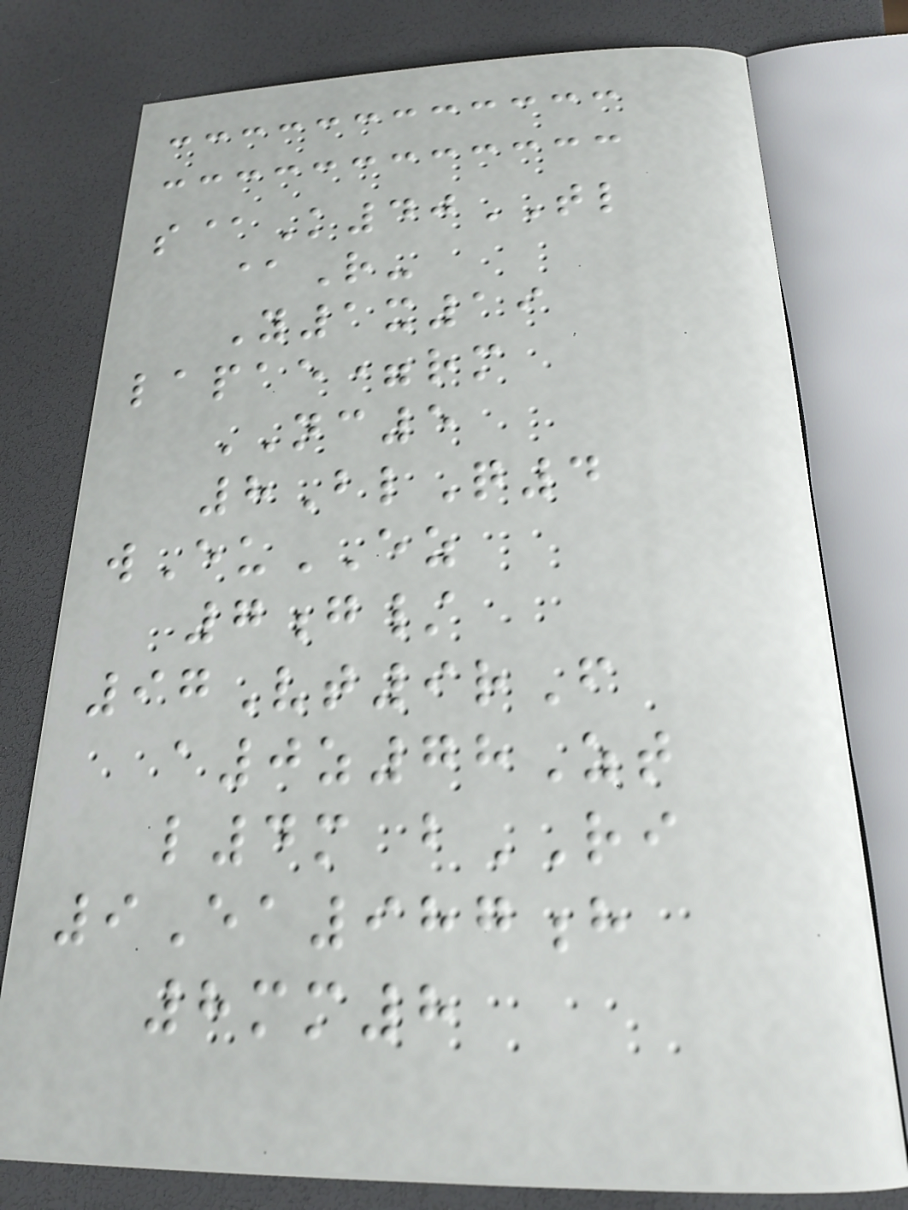s@K40TL
@R-
Y1x19
lapae=rm
NC5
8BlQ4
wEuEZ
7g/
97Vt9rF
a0z78Zt
l4m bRI
9Ea987h
8mm8
